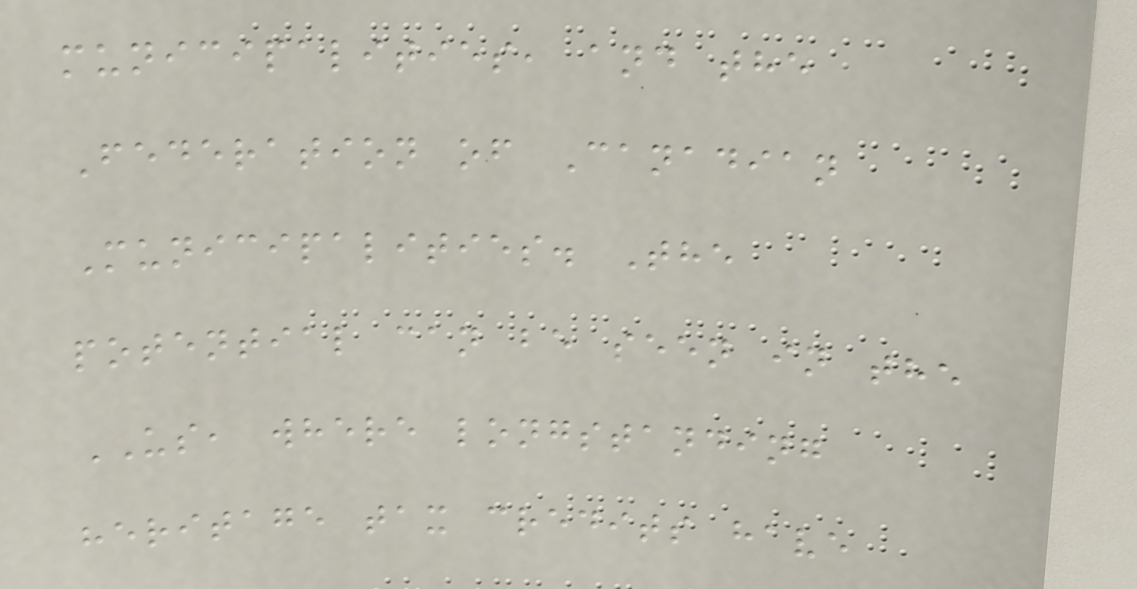municipalities, and the
Federation of Canadian
Municipalities. The
potential can be seen in the
US, where longstanding
heritage tax credits have
